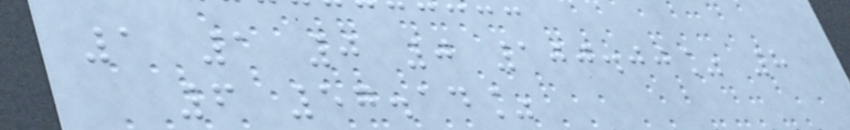1 1 0 0 100.00% 8
6 57.14%
